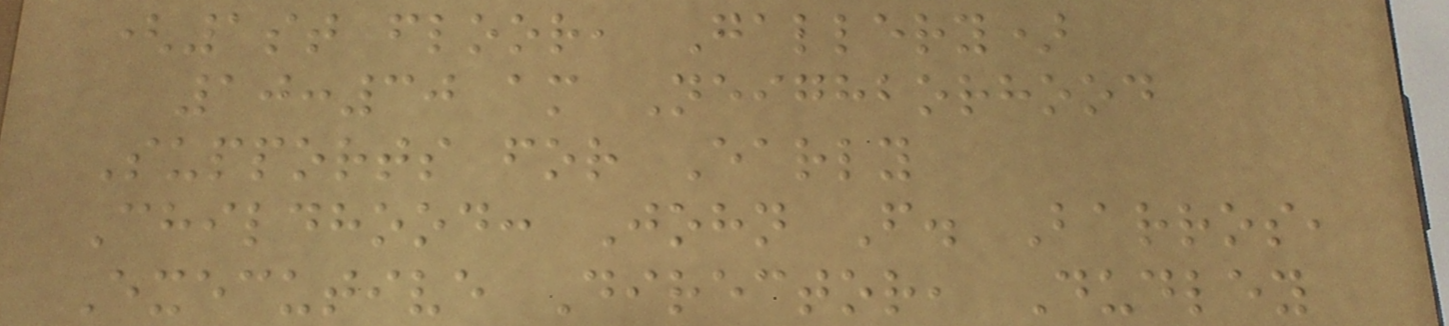(1st floor, Gallery)
10:30 am Neighborhood
Supports for Early
Childhood: John F. Barros,
Executive Director, Dudley
